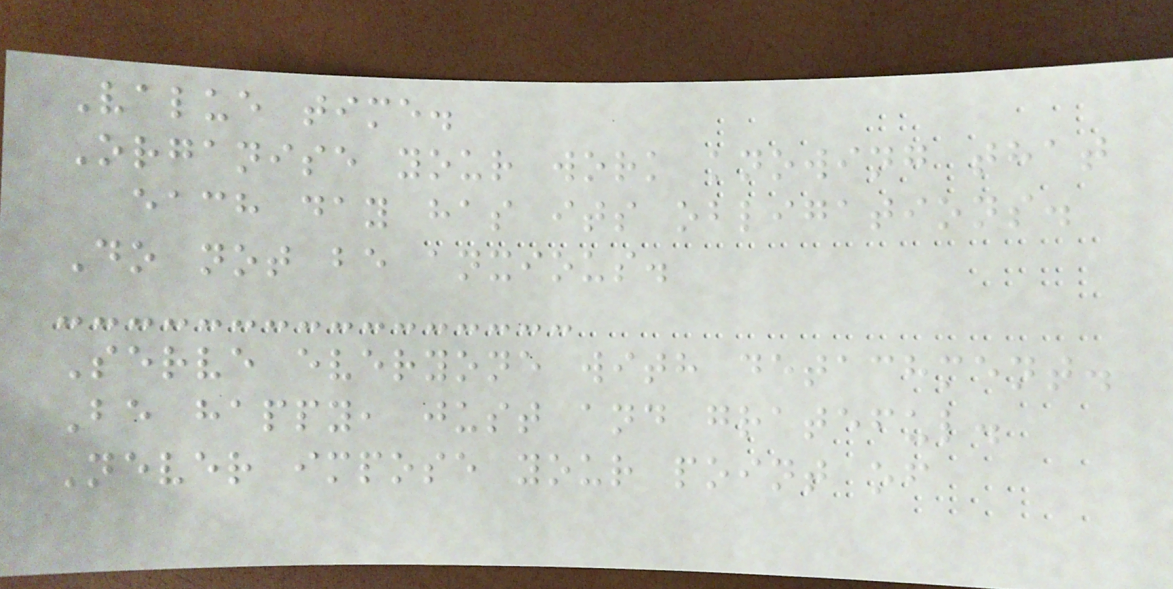Value time.
Organise your work knowing that
each day has its obligations.
Do not be anxious.
Serve everyone with detachment.
Be happy, just and grateful.
Never impose your point of
